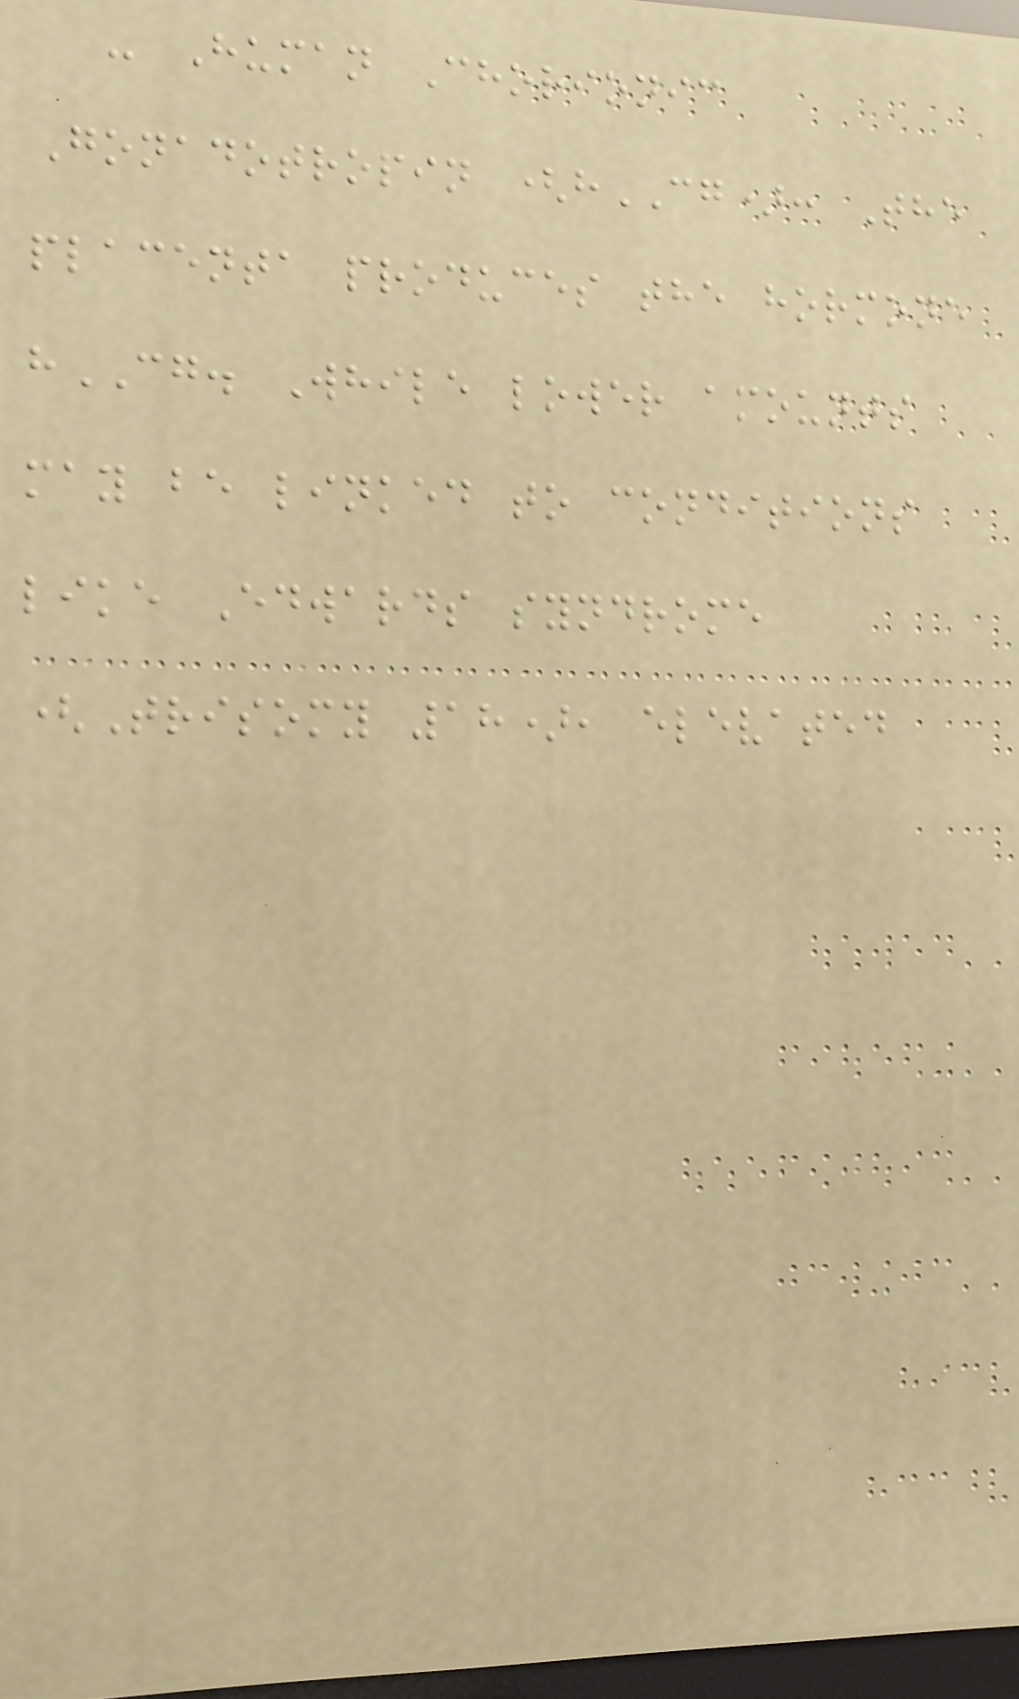- Human Chorionic
Gonadotropin (hCG): The
placenta produces the hormone
hCG. While lower amounts
may be linked to conditions
like Edwards syndrome
(Trisomy 18), elevated
